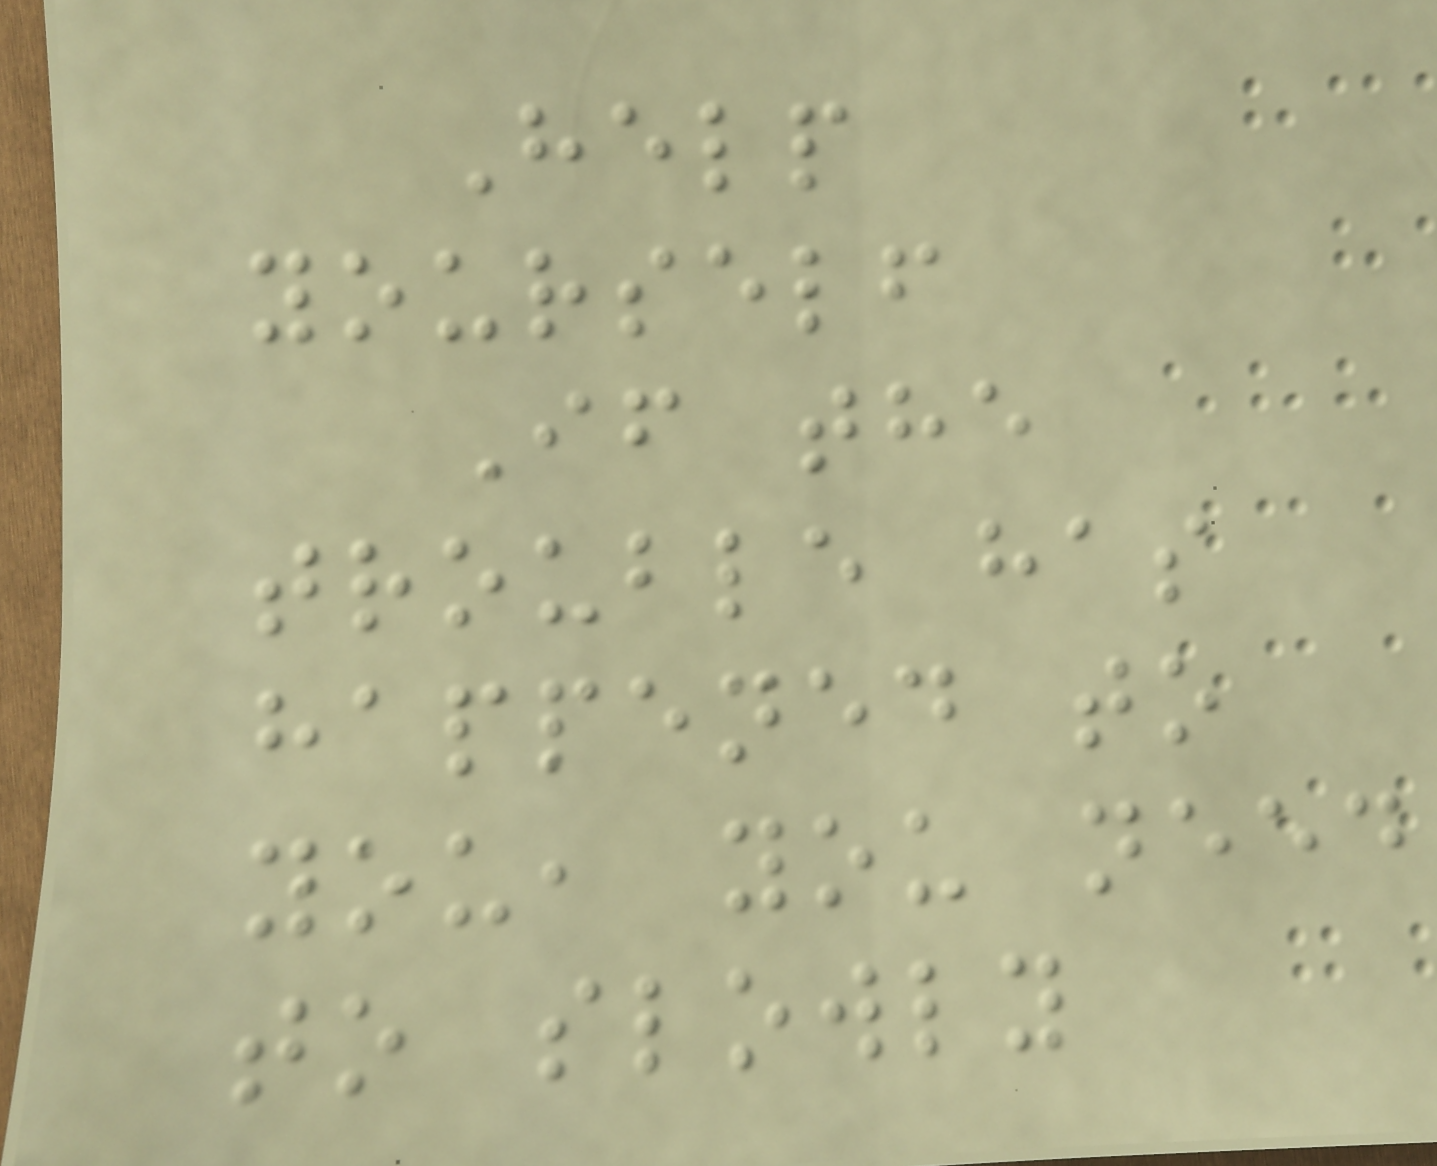Help
yourself
If the
trouble has
happened to
you, you need
to slowly
